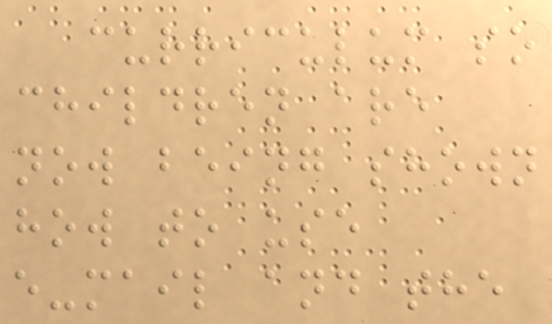curriculum so
children are
now being shown
how to use
e-mail and the
